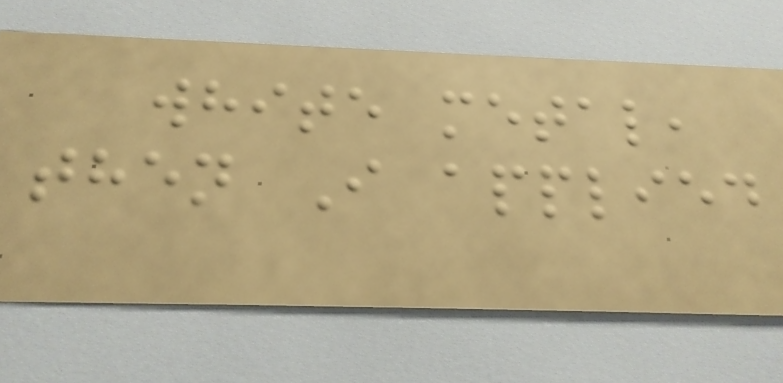white metal,
then I applied
